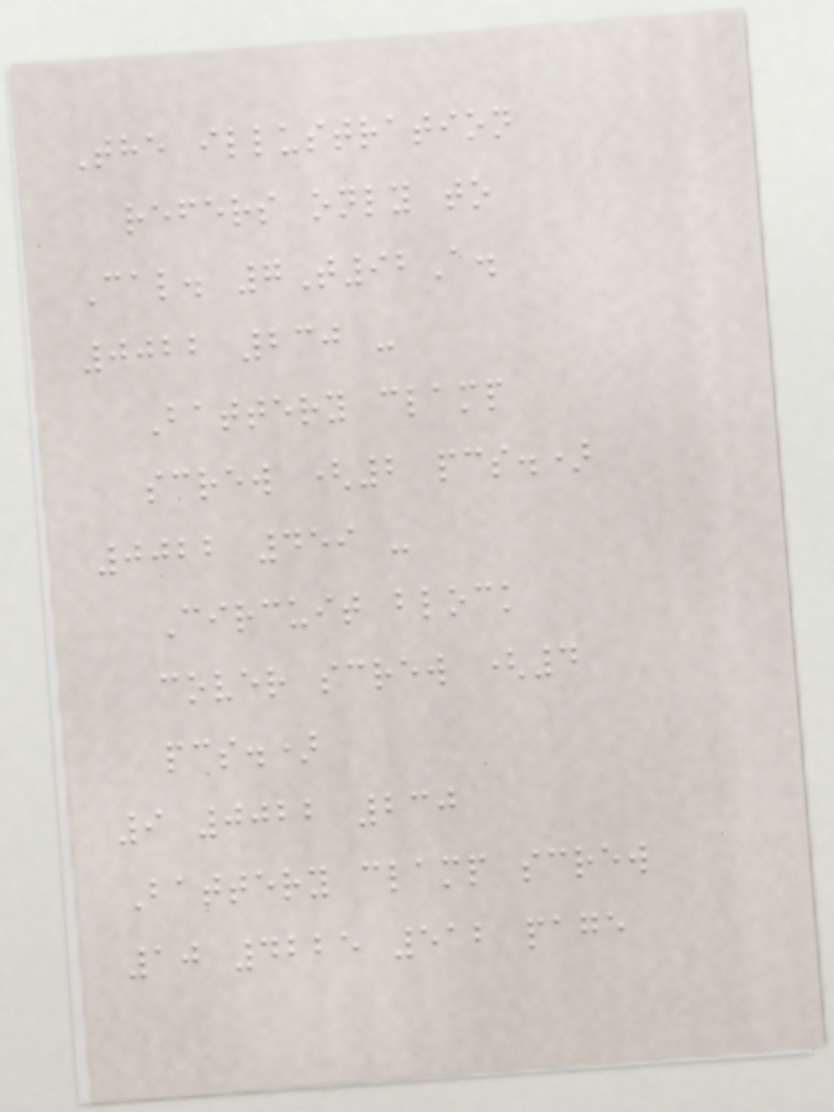The illustration
refers only to
Cal. 7T92A.
0022 230 -
Battery clamp
screw (2 pcs.)
0022 459 -
Circuit block
cover screw (4
pcs.)
9 0022 230
Battery clamp screw
10 4225 512 page
